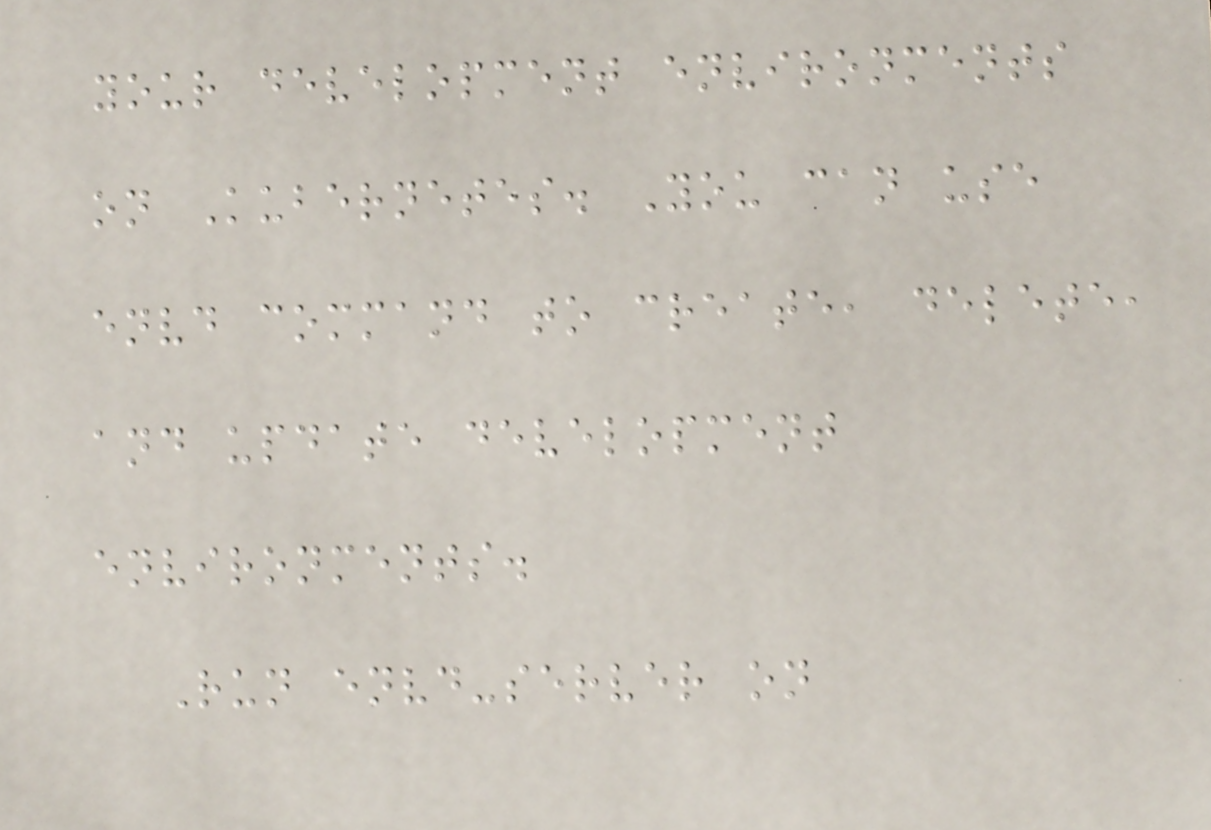your development environments
on Kubernetes. You can use
envd command to create, delete,
and update development
environments.
Run envd-server on
